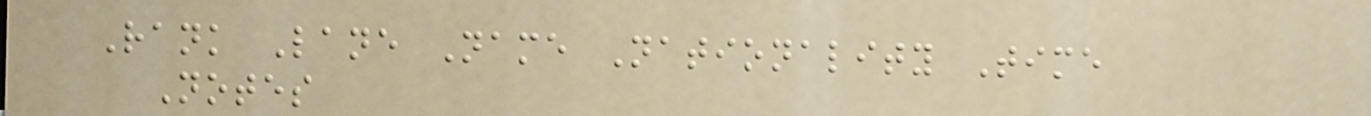Rank Lane Name Nationality Time
Notes
